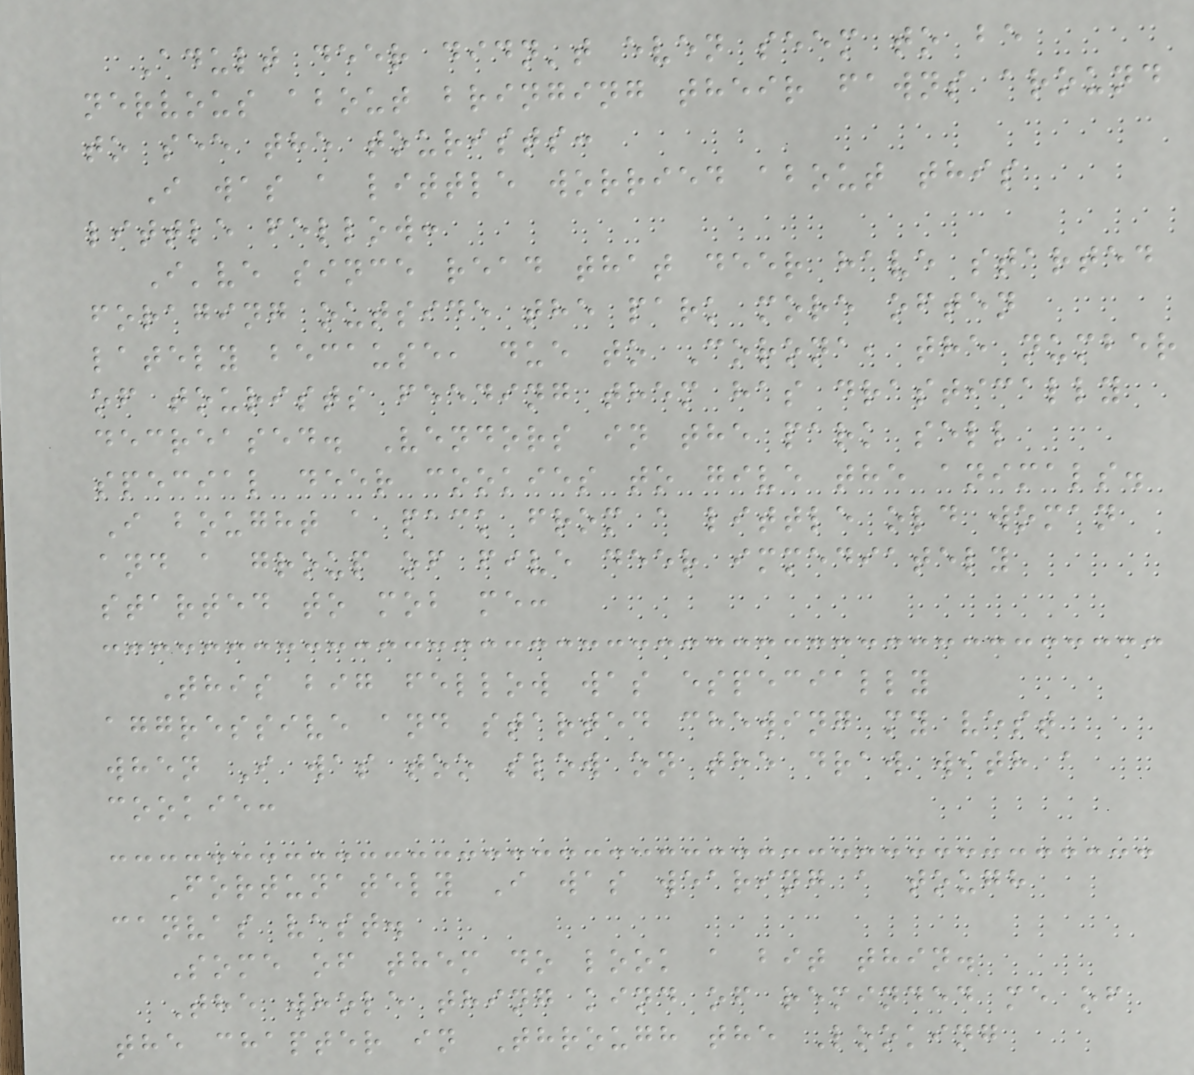Adult deer didn't even seem to be
nervous about bringing their fawns around
to see the tourists:
I was a little worried about this
little fellow:
I've since read that deer have started
foraging outside the park more often
lately because, due to Corona, the number
of tourists feeding them has drastically
decreased. Vendors in the park sell
special deer cookies to give the animals.
I bought a pack from a little old woman
and a group of five deer immediately
started to mob me:
This big fellow was especially
aggressive and started chewing my vest
when I was too slow on the draw with a
cookie:
Fortunately I was wearing a tough
canvas vest.
Some of them do look a bit thin.
The whole thing kind of reminded me of
the chapter in Through the Looking
